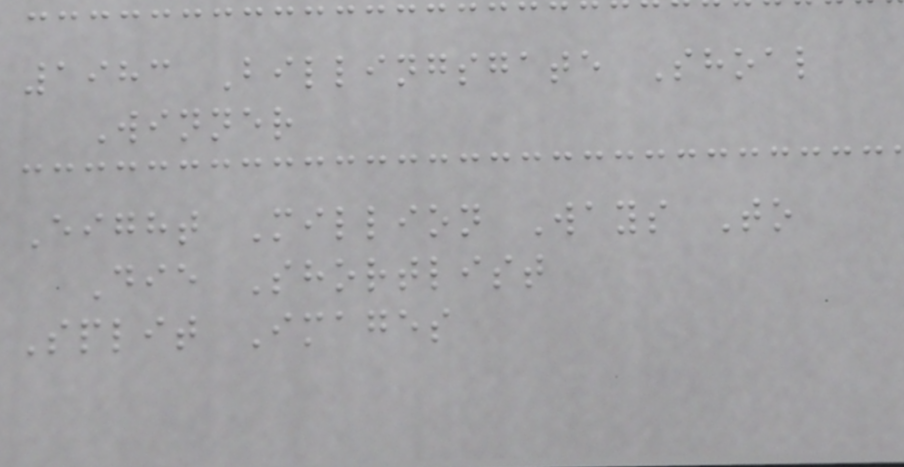1983 Billingsgate Shoal
Winner
Eight Million Ways To
Die Shortlist
Split Images
